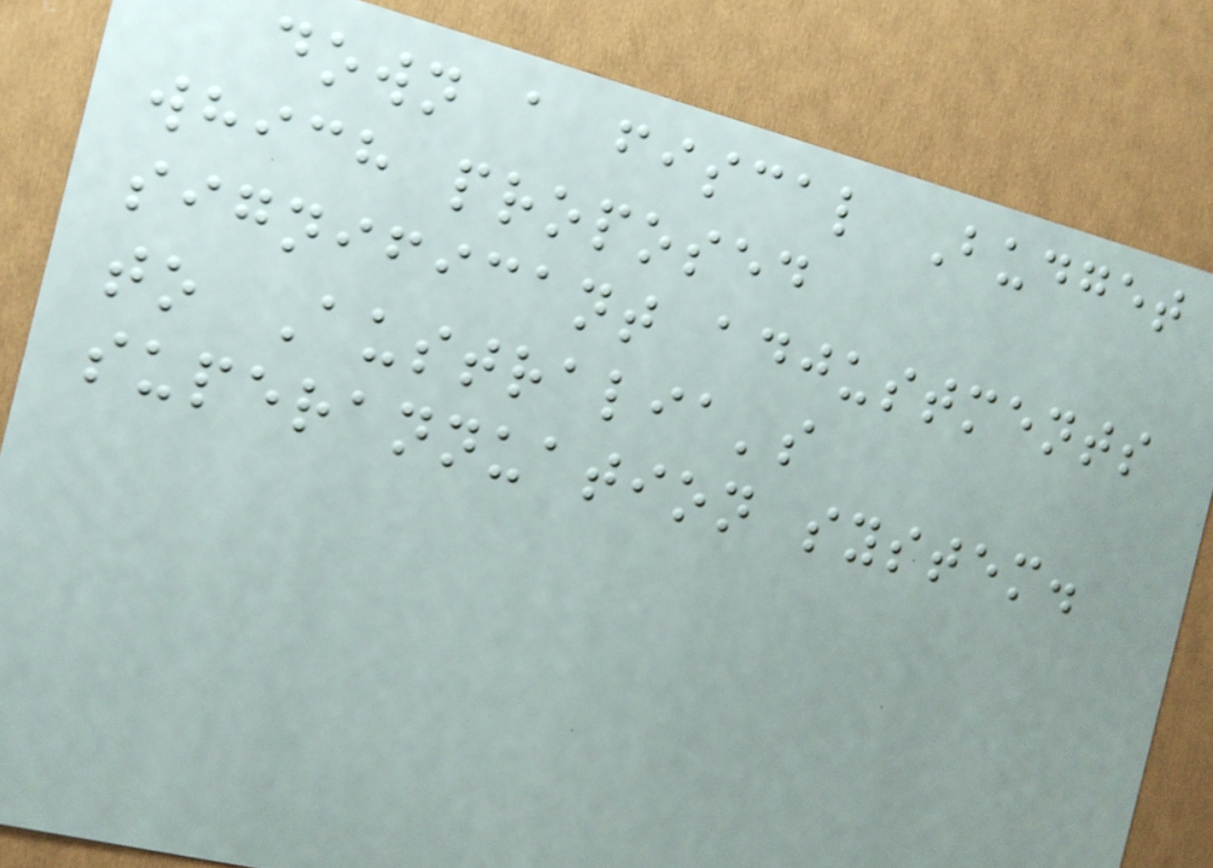down a fiscal Budget
which proposed
significant adjustments
to Australia's
superannuation system.
